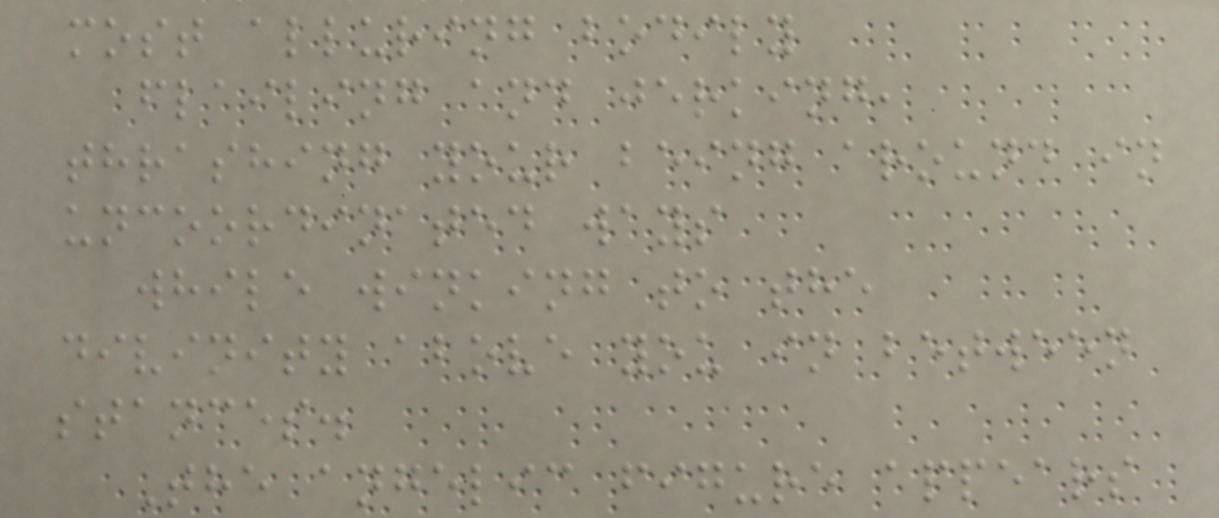most alluring bodily
flailing and jerking,
thrashing your being around in
uncoordinated ways
while winking to the
divinity above you in between
stances.
The angelic figure appears
